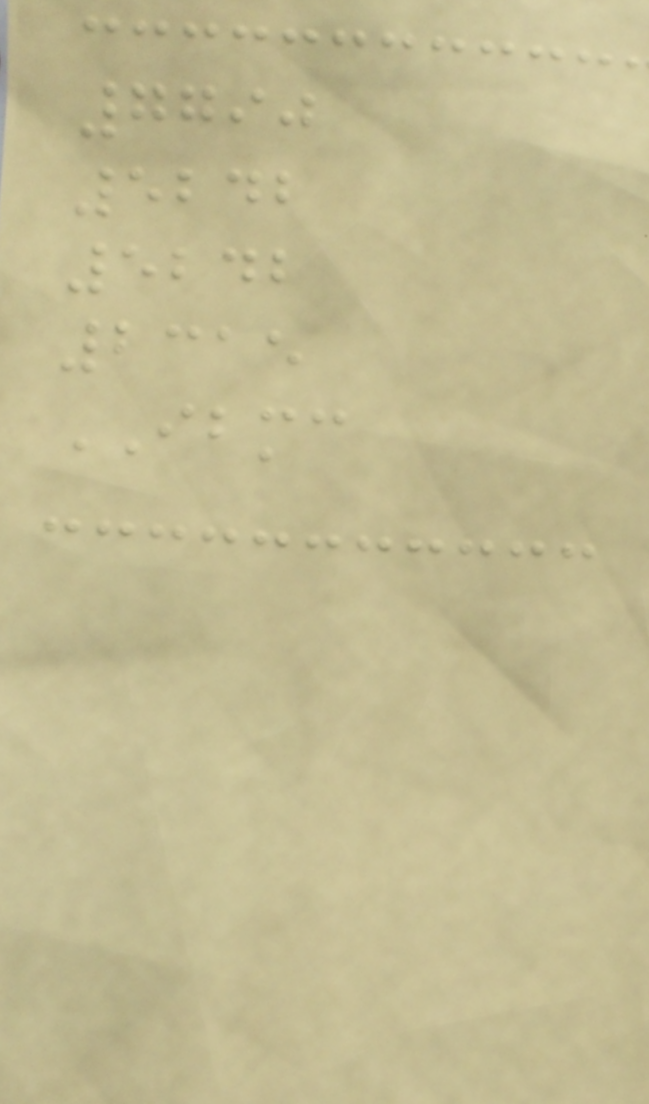7790
5242
5242
2315
IBMC
